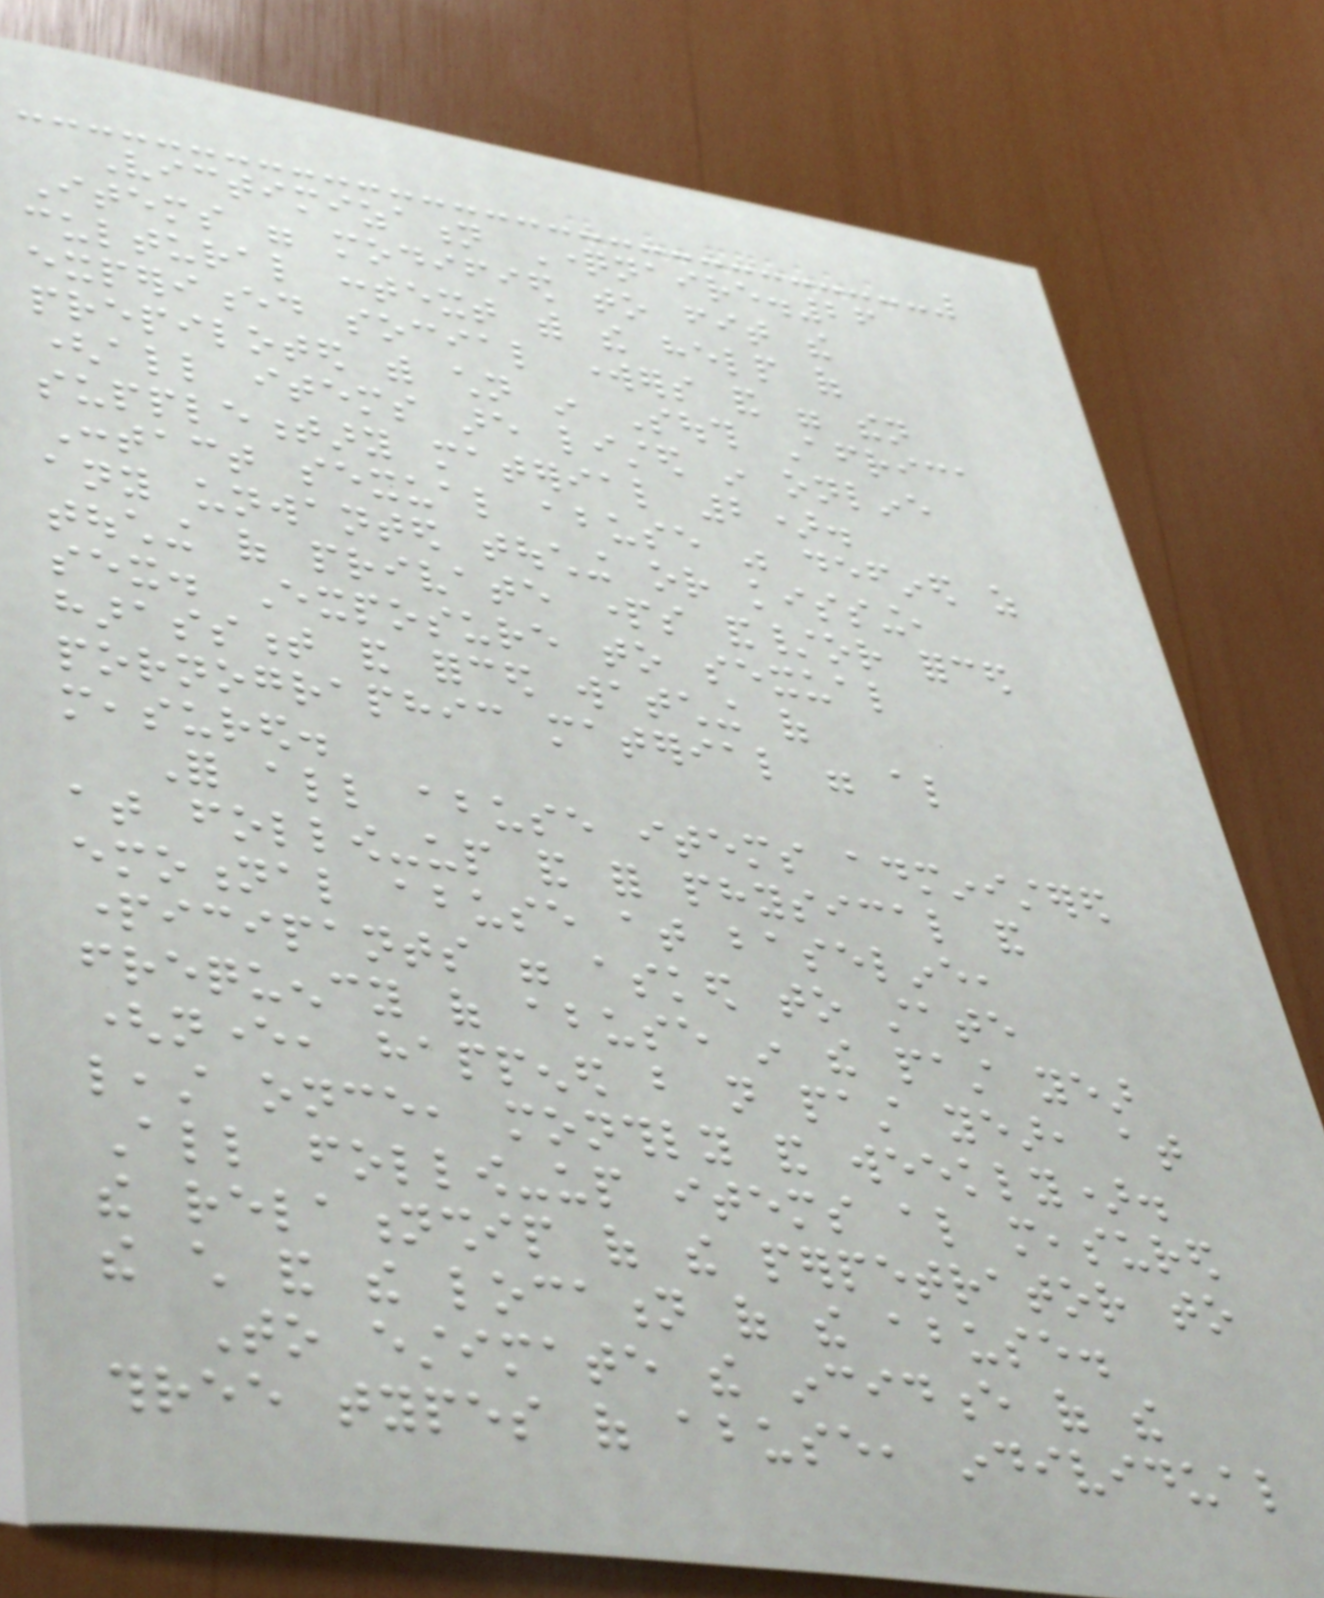Victimization Questionnaire.26
Items were modified to fit the
cultural context with the help of
experienced social workers and were then
prepiloted with children in South Africa
(all items are listed in online
supplementary material 2).
Contact sexual abuse was defined as
any unwanted touching or kissing,
touching of private parts and/or forced
sex. Exposure to sexual
harassment and forced watching of
pornographic material were also
measured.
For all abuse items administered
at follow-up and for physical and
emotional abuse at baseline,
participants were asked to state
frequency of abuse in the past year
(never, happened but not past year, at
least once, monthly and weekly).
All follow-up items also measured
the relationship of the perpetrator to
the child and the location of the abuse.
To estimate the incidence of the
three types of abuse, individual
